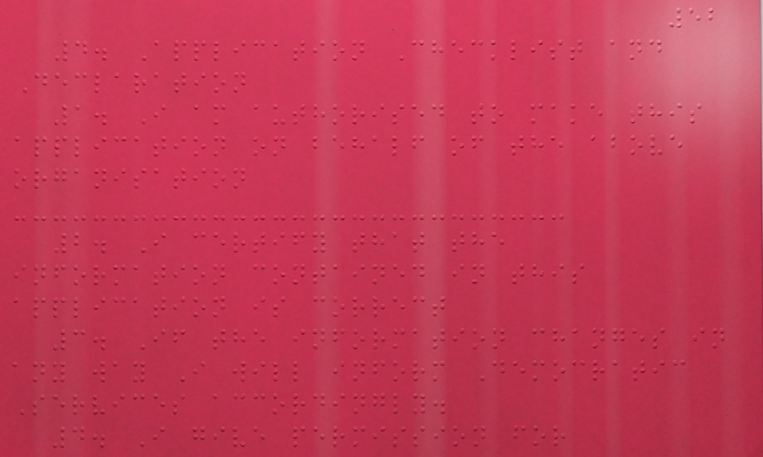52
4. Application Checklist and
Declaration
1. I am authorised to make this
application on behalf of the above
organisation
2. I certify that the
information contained in this
application is correct
3. If the information changes in
any way I will inform Democratic
Services accordingly.
4. I give permission for
